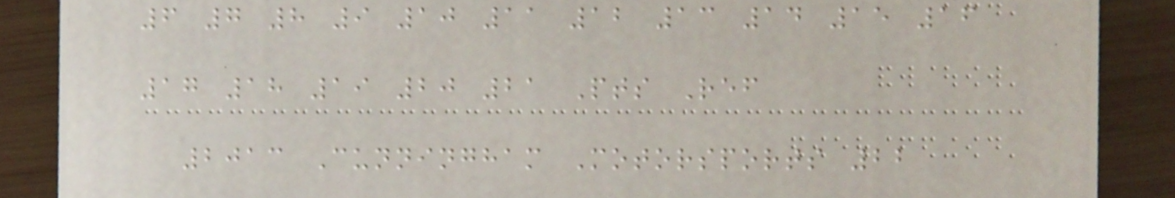6 7 8 9 10 11 12 13 14 15 16
17 18 19 20 21 Pts Ref
2013 Cunningham Motorsports 22
